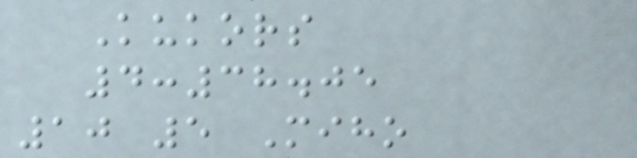Kukors
4:38.05
10 5 Miho
